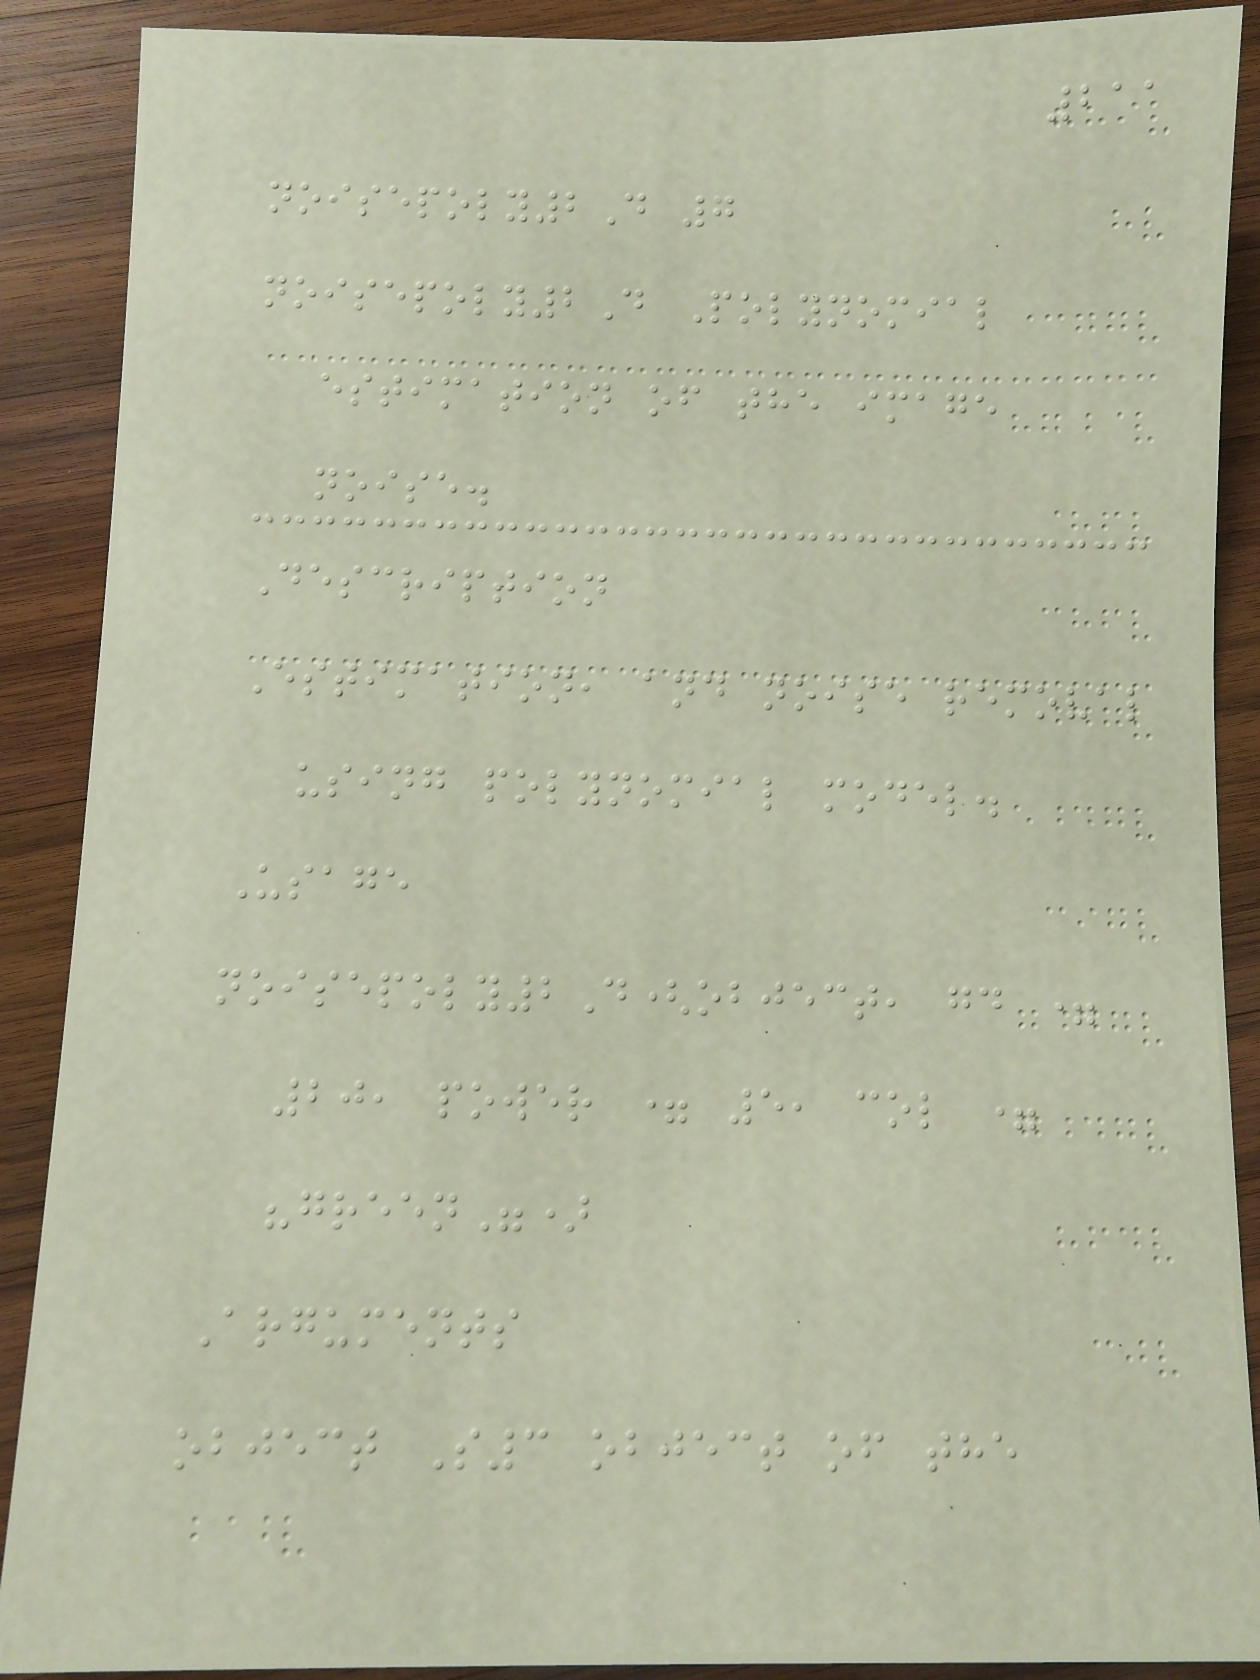211
noisepoly2D 7
noisepoly2D Polynomial
estimation of the image
noise.
Description
Estimation, and noise removal
using polynomial model.
Usage
noisepoly2D(object, gd =
20, power = 5, col =
"green")
Arguments
object S3 object of the
